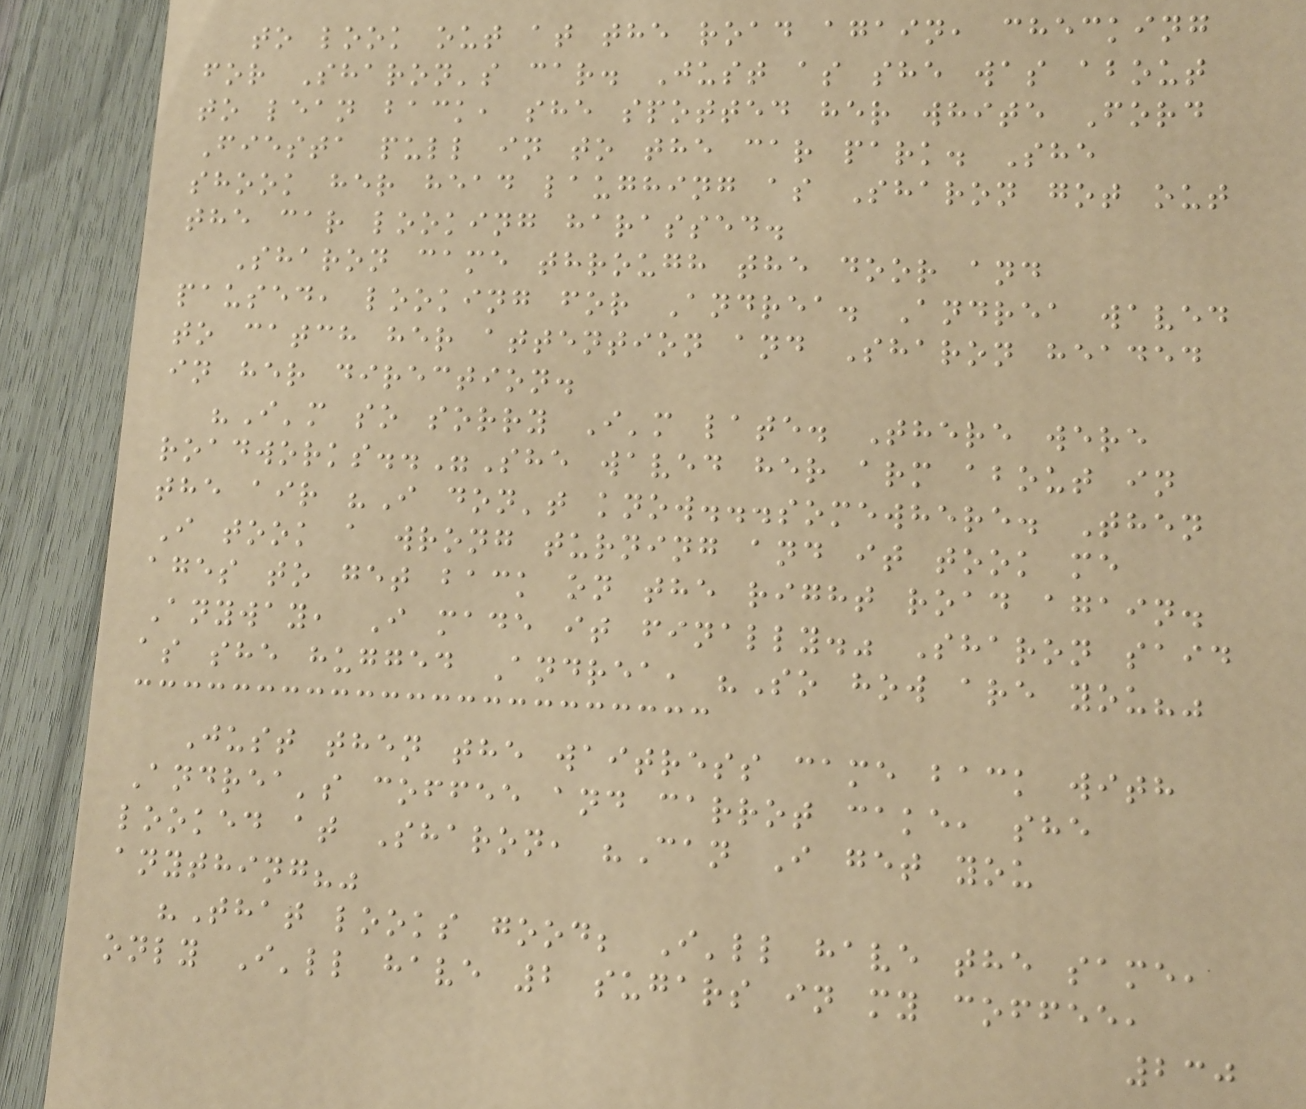to look out at the road again, checking
for Sharon's car. Just as she was about
to lean back, she spotted her white Ford
Fiesta pull in to the car park. She
shook her head laughing as Sharon got out
the car looking harassed.
Sharon came through the door and
paused, looking for Andrea. Andrea waved
to catch her attention and Sharon headed
in her direction.
"I'm so sorry I'm late. There were
roadworks.."She waved her arm about in
the air "I don't know...somewhere. Then
I took a wrong turning and it took me
ages to get back on the right road again.
Anyway, I made it finally." Sharon said
as she hugged Andrea, "So how are you?"
Just then the waitress came back with
Andrea's coffee and carrot cake, she
looked at Sharon, "Can I get you
anything?"
"That looks good; I'll have the same,
only I'll have 2 sugars in my coffee,
230
